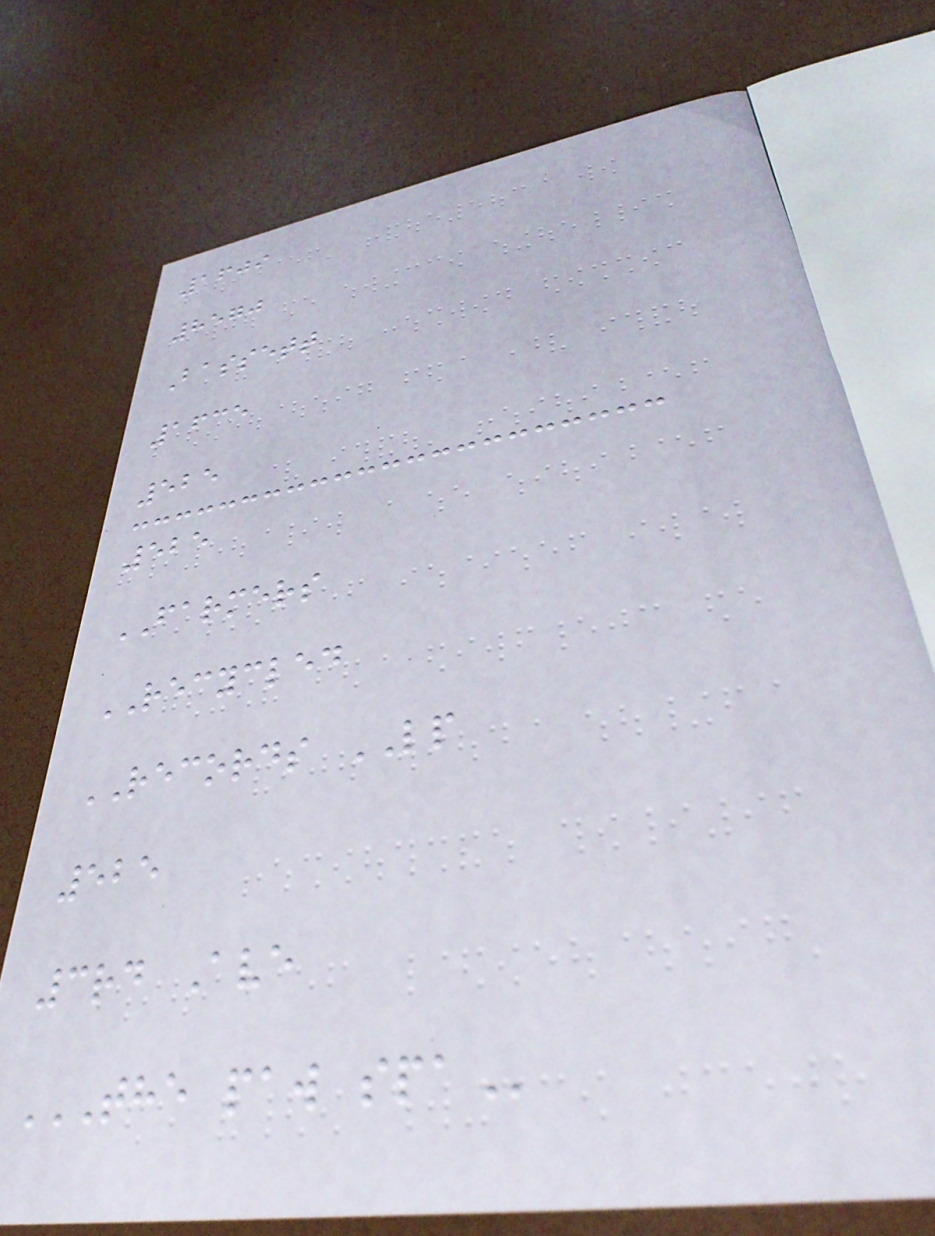1609
8570
Bassett
1635
525
525
FARMERS
RECYCLED
RECORDS LP
525
3rd Ave
THE PAW SPA
